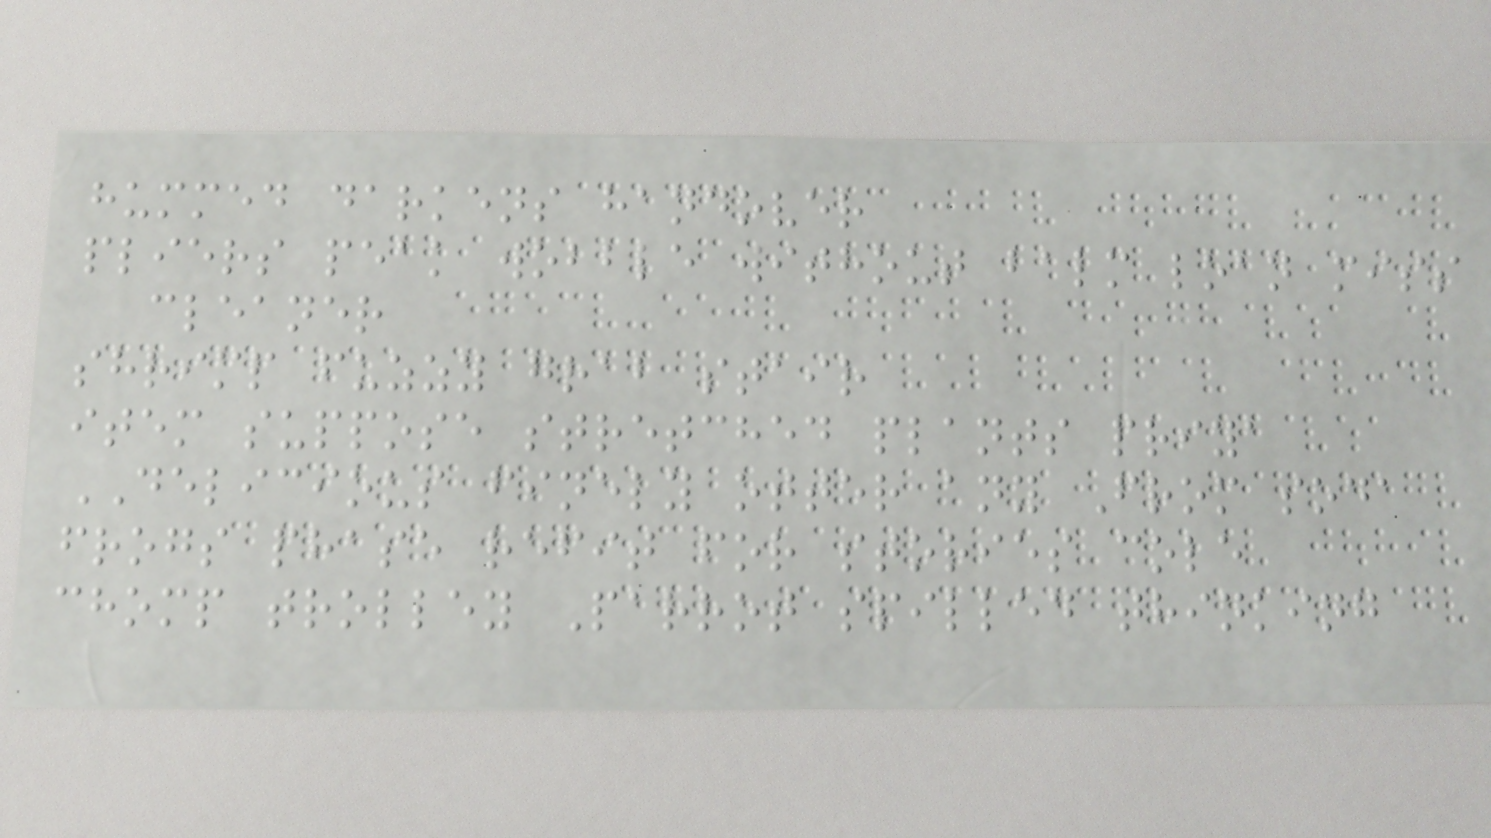hummed darkens handover
pliers peak wobble without balm loan miss
cleaner
shrimp fuzzy grab stair
item suppose stretched plants priya
DELICIOUS finely otter any From soda
frogs phase refit for stories cole
chomp trolley Parrot spilled thinking
